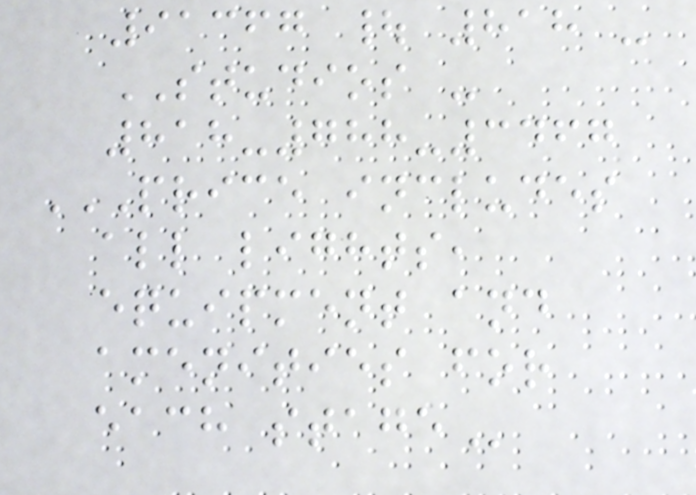91367 | 818 -
STUDIOS -
818-788-3467
PRICE INCLUDES
ALL LIGHTS,
EQUIPMENT AND
AMENITIES FOR
EACH STAGE
